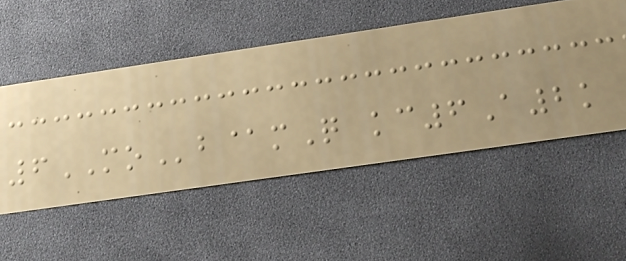6MOb@mQ kc6A2k
